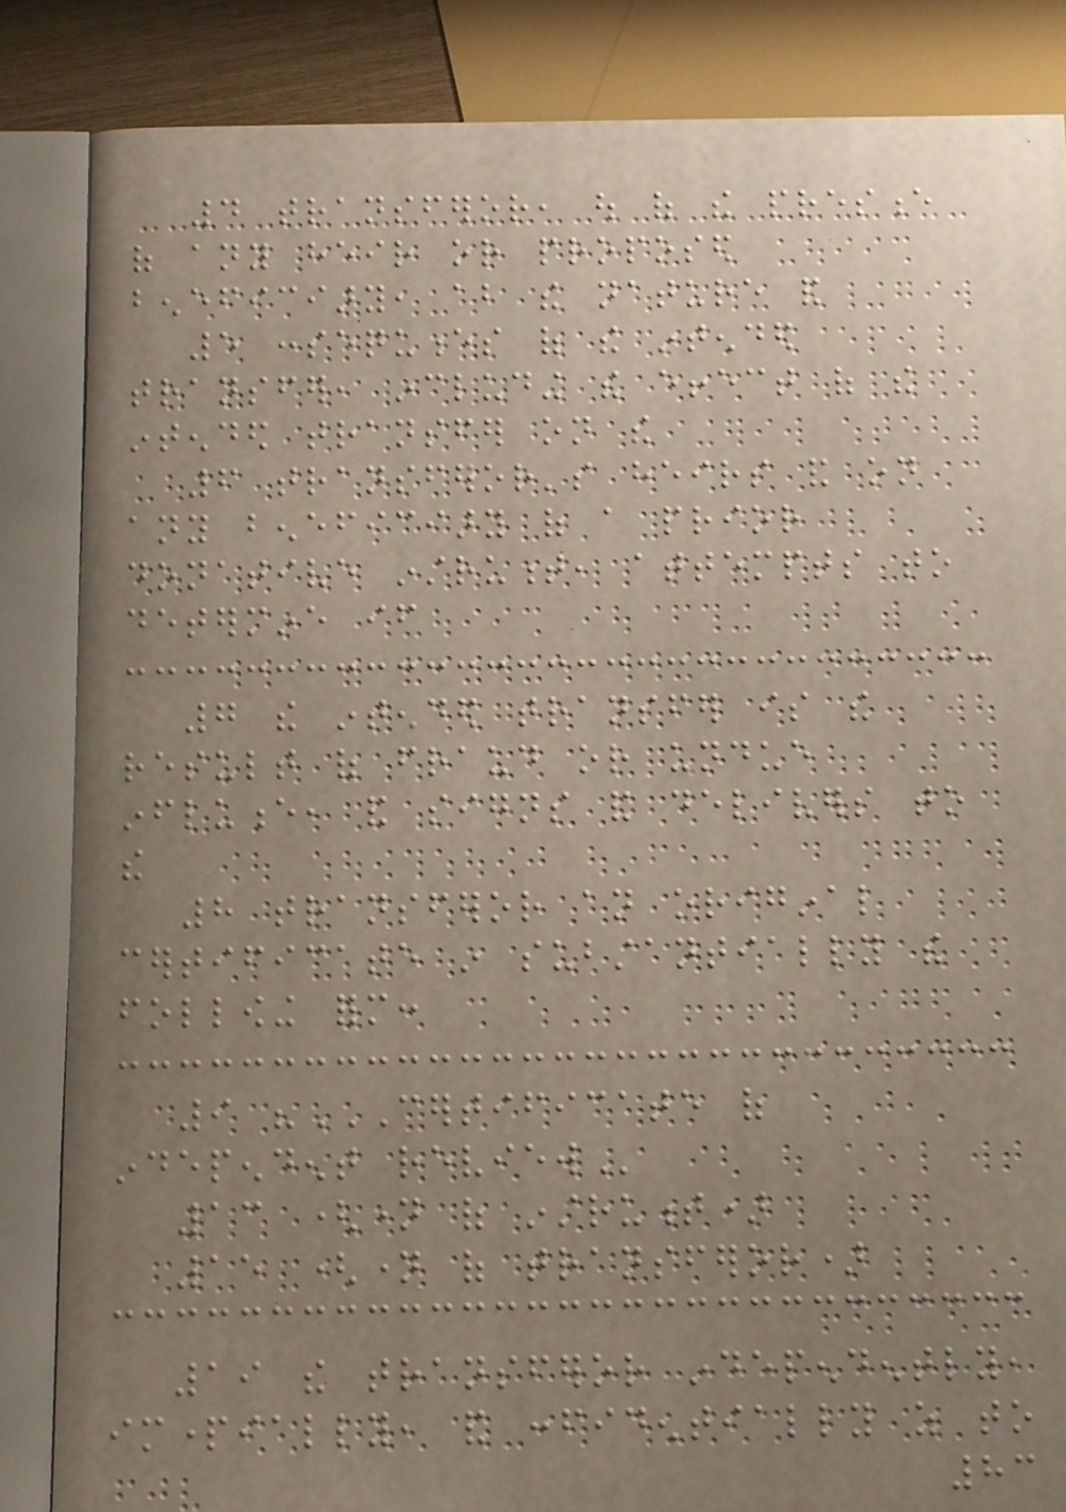4 transferor, out of the presence
of any heir or proposed
beneficiary, about the nature and
5 consequences of the intended
transfer, including the effect of the
intended transfer on the
6 transferor's heirs and on
any beneficiary of a prior
donative instrument, attempts to
determine if
7 the intended transfer is the
result of fraud or undue
influence, and signs and delivers to
the
8 transferor an original
certificate in substantially the
following form:
9 "CERTIFICATE OF
INDEPENDENT REVIEW
13 (name of instrument)
15 (name of transferor)
19 the transferor independently,
impartially, and confidentially as to
83
